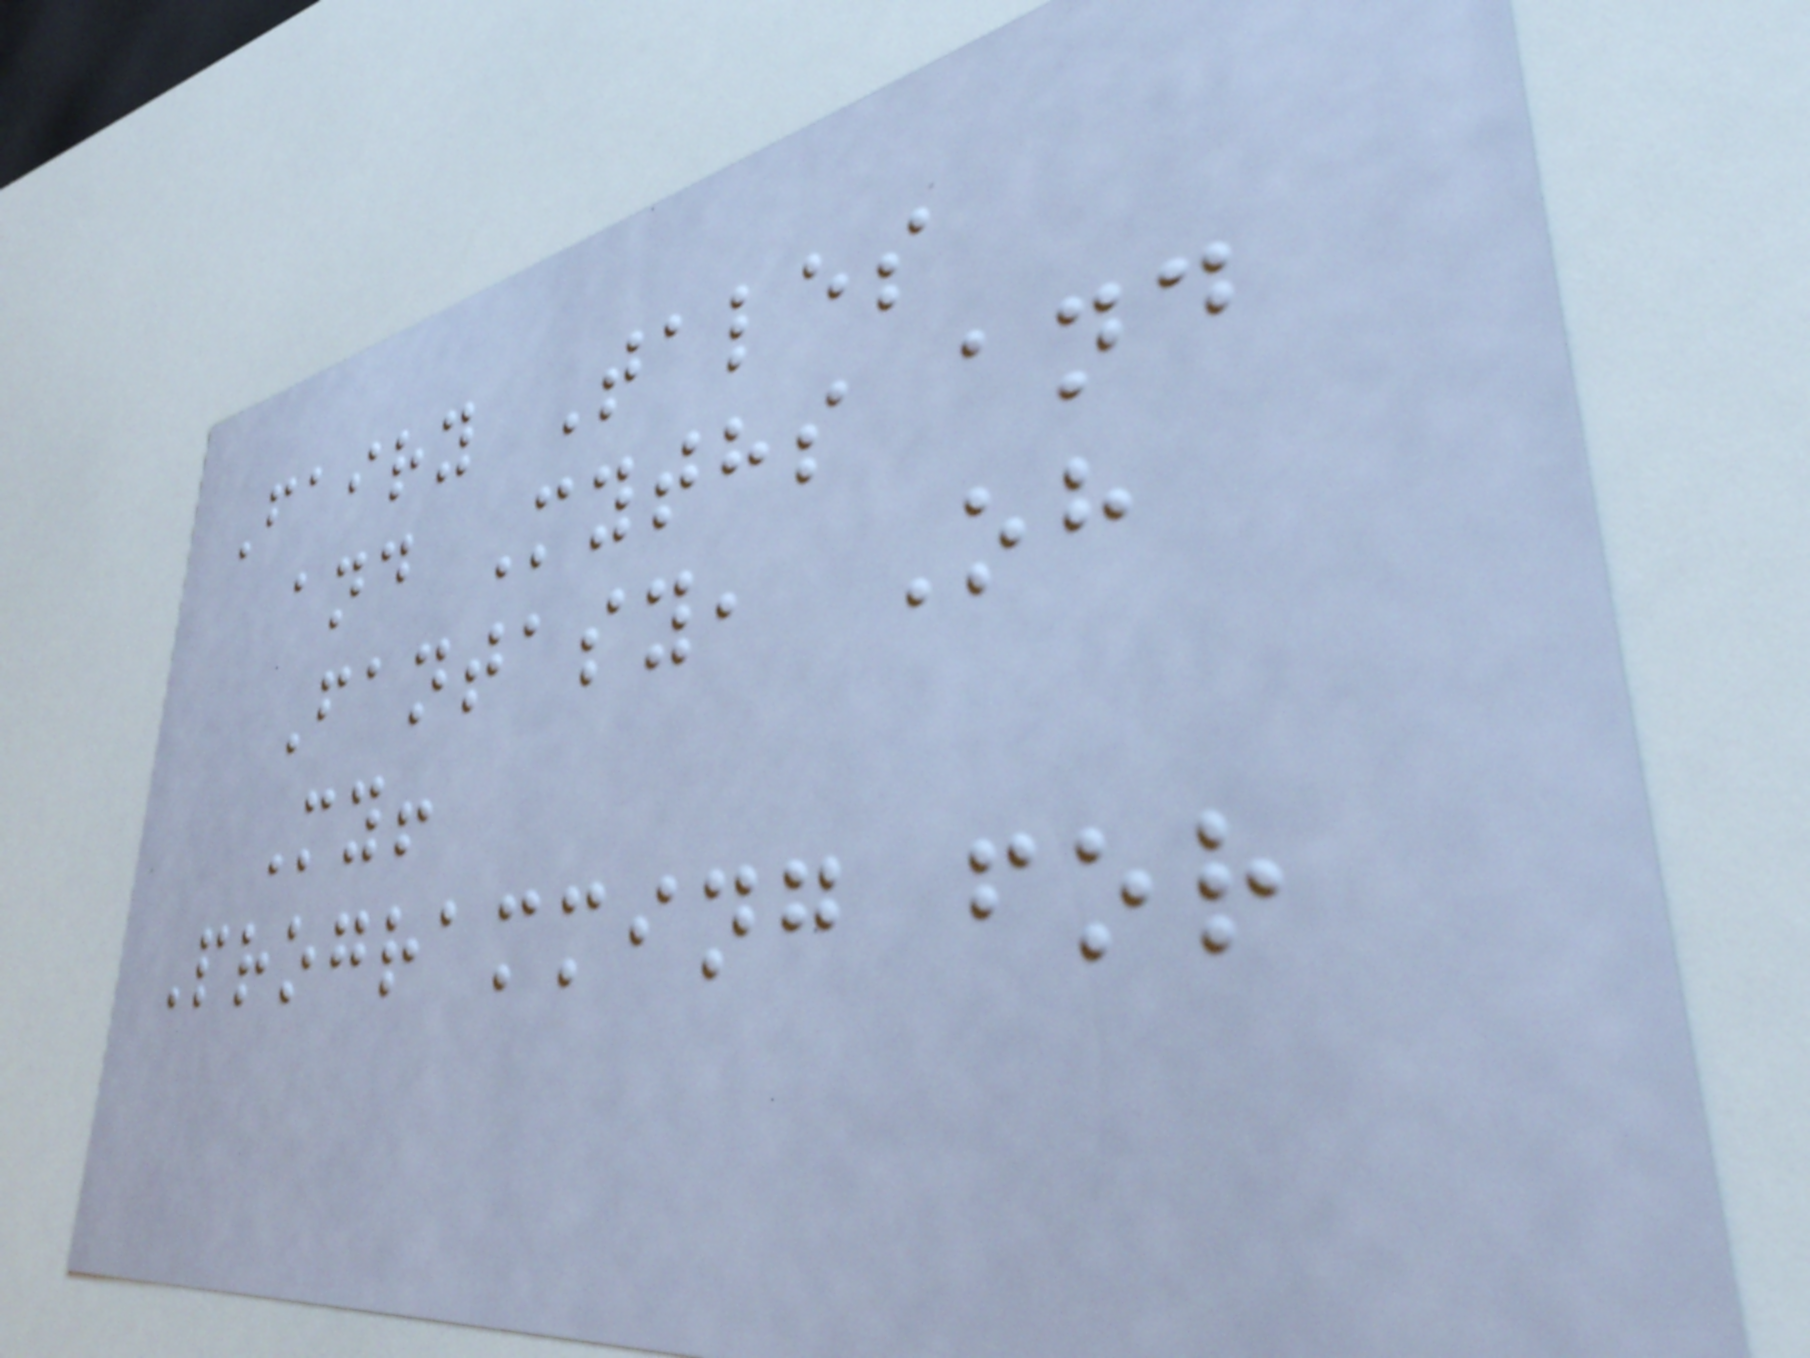Fairy Tales
and Myths and
Fantasy, Oh
My!
Programming for
